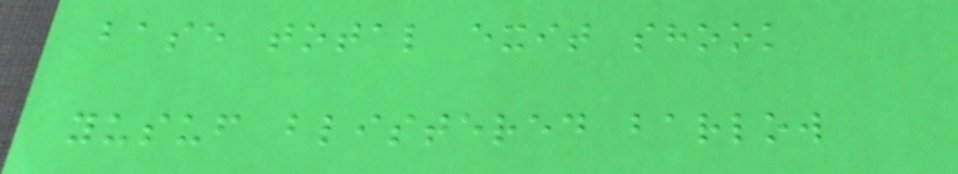base total exit shook
yusuf blistered barlow
